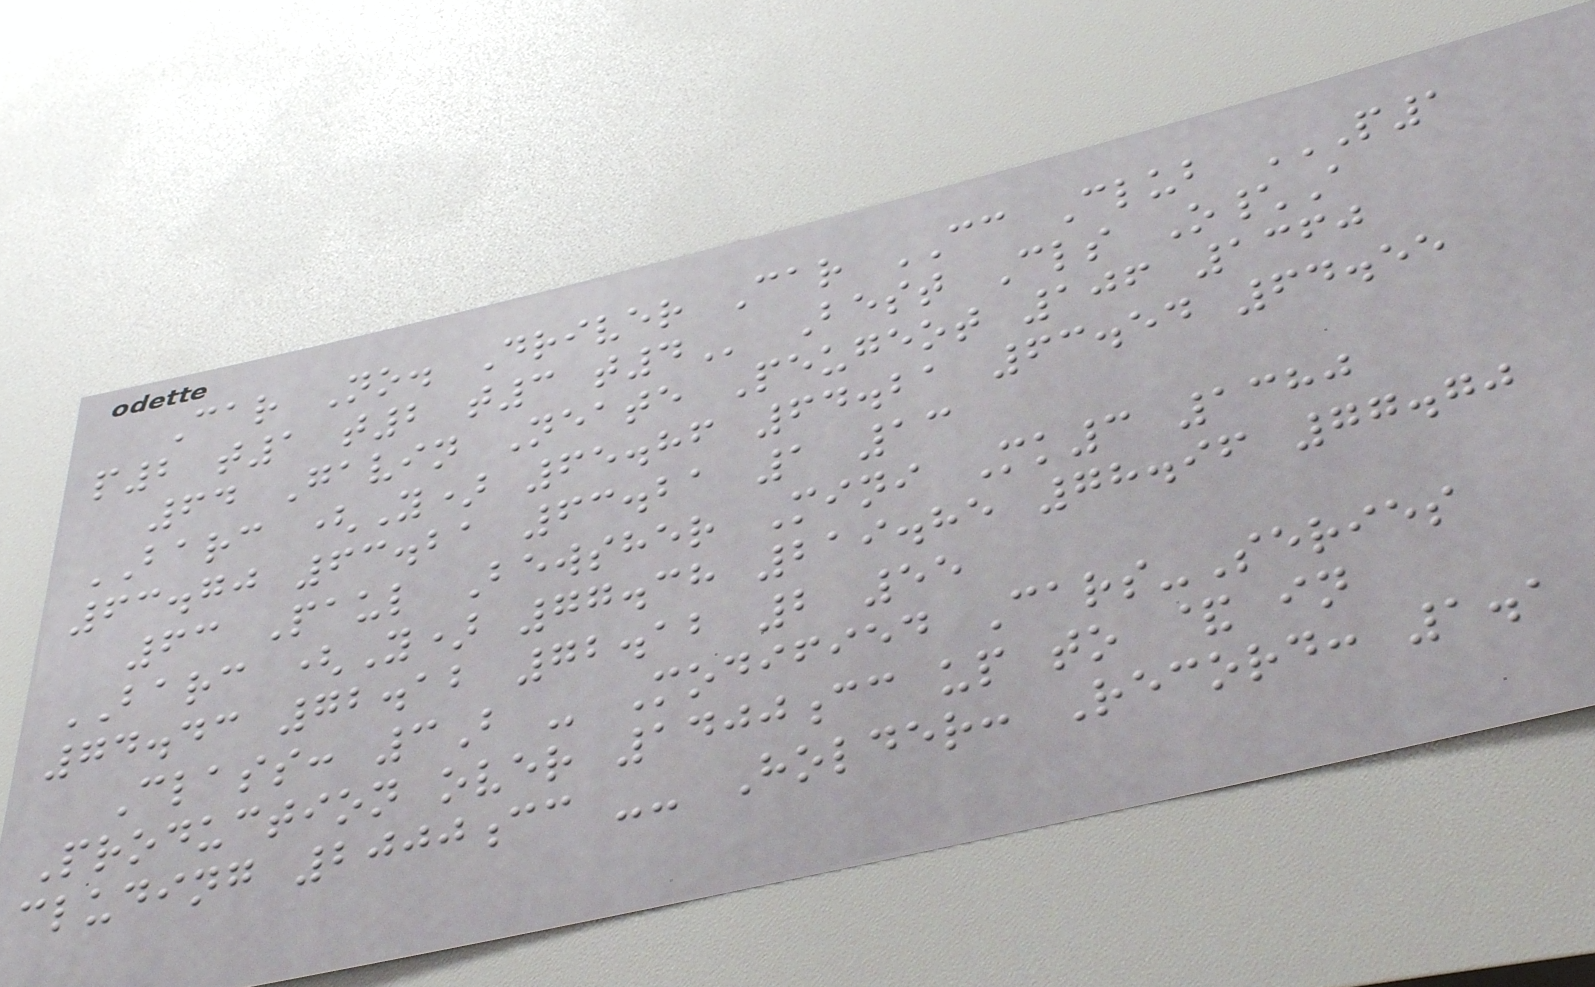Car No. Driver Car CC Club P1
P2 T1 T2 T3 T4 Best Cls O\A
64 Gavin Neate Peugeot 106 1360
BARC (Y) 65.86 64.21 63.54 64.55
63.70 63.21 63.21 1 13
63 Paul Bewsher Mini Mk3 1380
BARC (Y) 77.38 219.85 78.96 77.70
74.43 72.12 72.12 2 55
Class: 3B - Modified Cars-Series
Production over 1400cc up to & in
cluding 2000cc -- Holder: Record: 1.1
